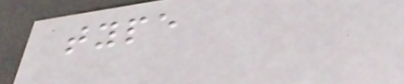type
